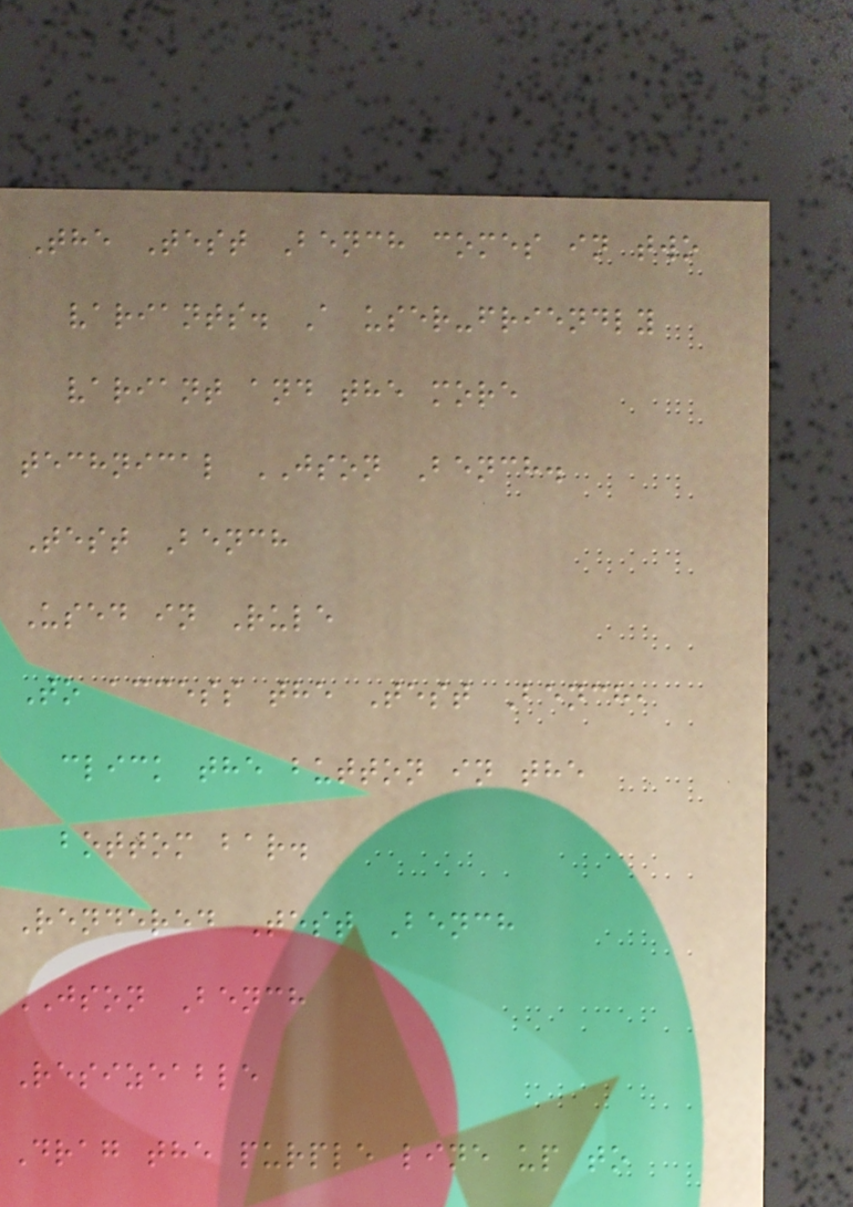The Test Bench comes in two
variants. A user-friendly
variant and the more
technical JSON Bench.
Test Bench
Used in Rule
To access the Test Bench,
click the button in the
bottom bar.
Rendered Test Bench
JSON Bench
Resizeable
Drag the purple line up to
